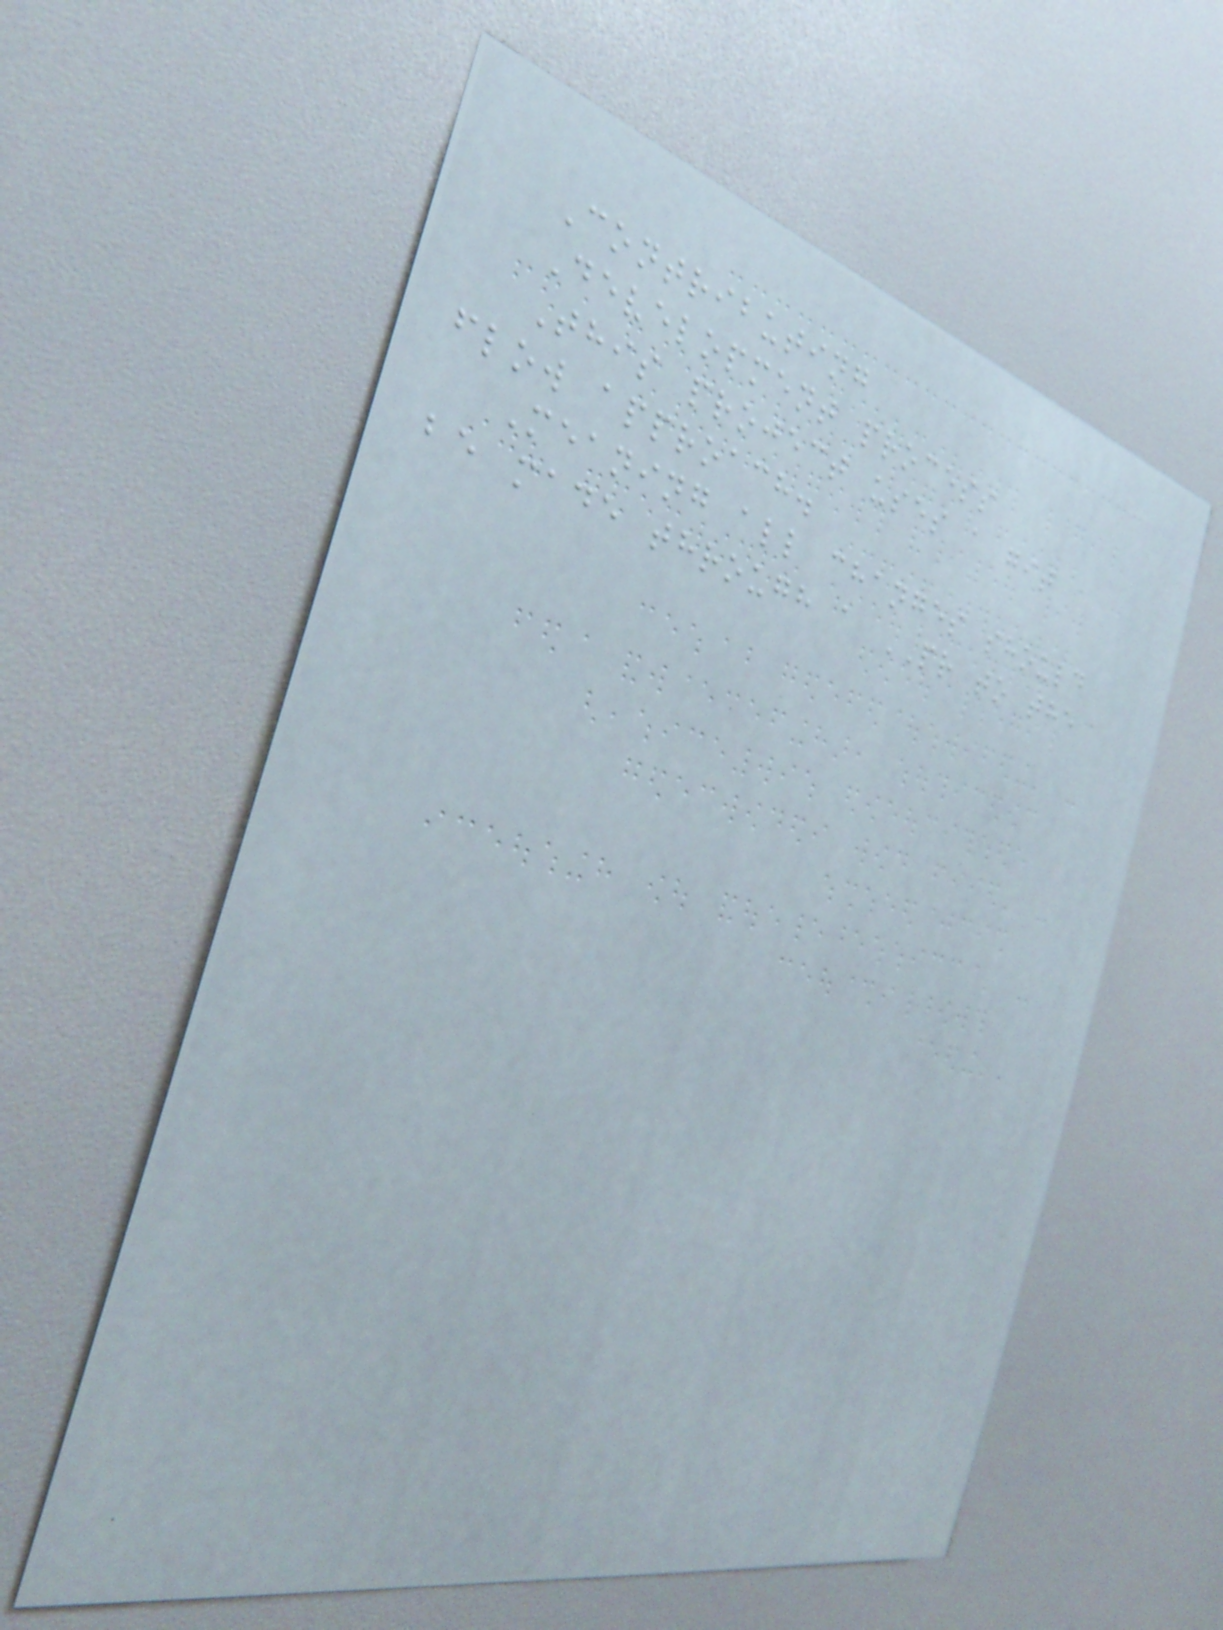Contributing
Development process
This project uses a git
flow approach.
Meaning all changes should
be made through a PR to the
